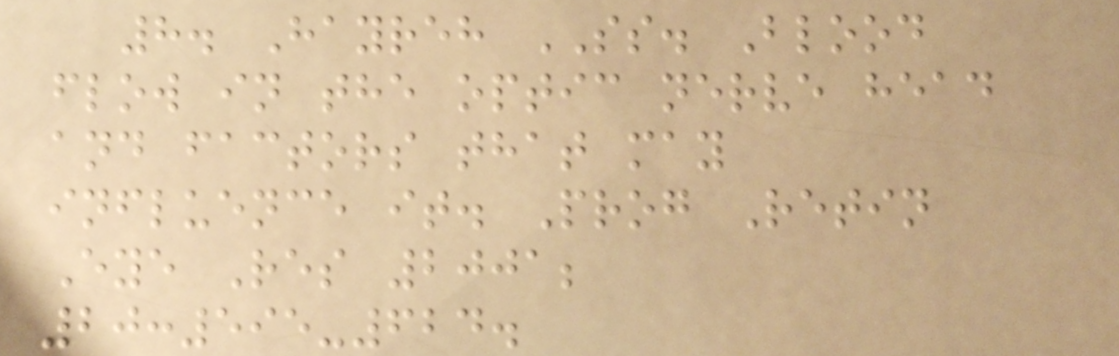8. Hayreh SS. Blood
flow in the optic nerve head
and factors that may
influence it. Prog Retin
Eye Res 2001;
20:595-624.
